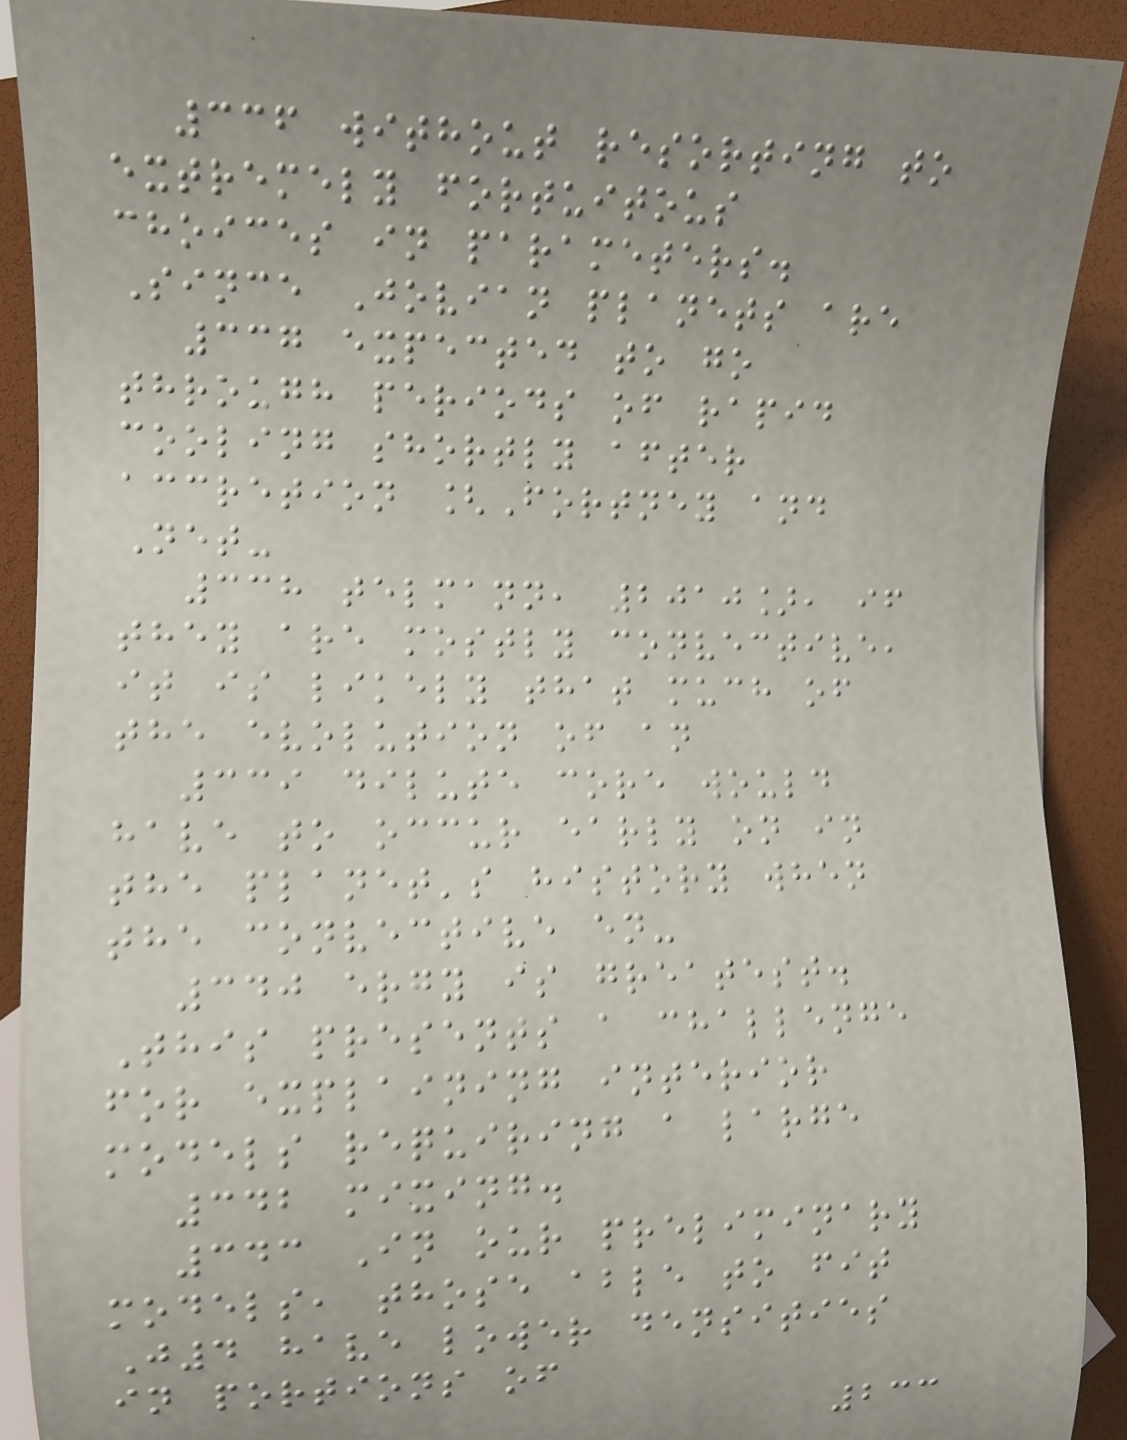336 without resorting to
extremely fortuitous
choices in parameters.
Since Jovian planets are
337 expected to go
through periods of rapid
cooling shortly after
accretion [Fortney and
Net-
338 telmann, 2010], if
they are mostly convective,
it is likely that much of
the evolution of an
339 dilute core would
have to occur early on in
the planet's history when
the convective en-
340 ergy is greatest.
This presents a challenge
for explaining interior
models requiring a large
342 mixing.
343 In our preliminary
models, those able to fit
J4 have lower densities
in portions of
233
